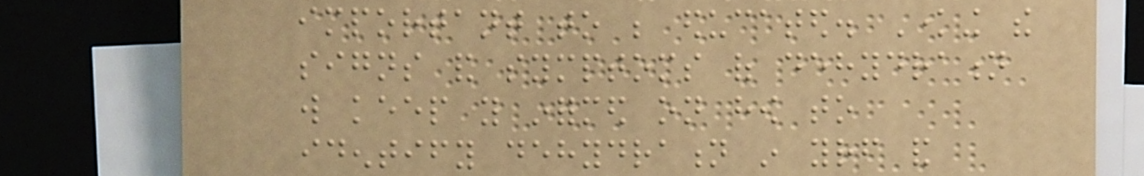important to be educated. Knowing the
signs and symptoms of dehydration
will keep you informed on how to
identify dehydration in yourself and
